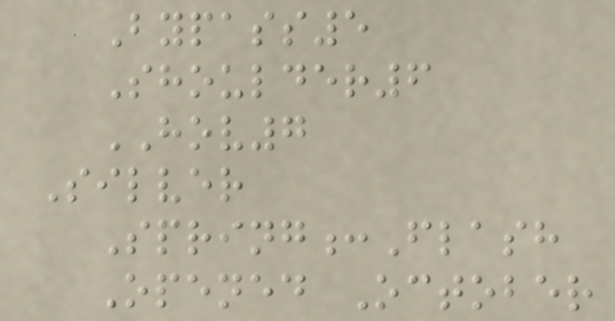Bypass5
Shoulder6
HOV7
Silver
Spring:Flash
Opened October
